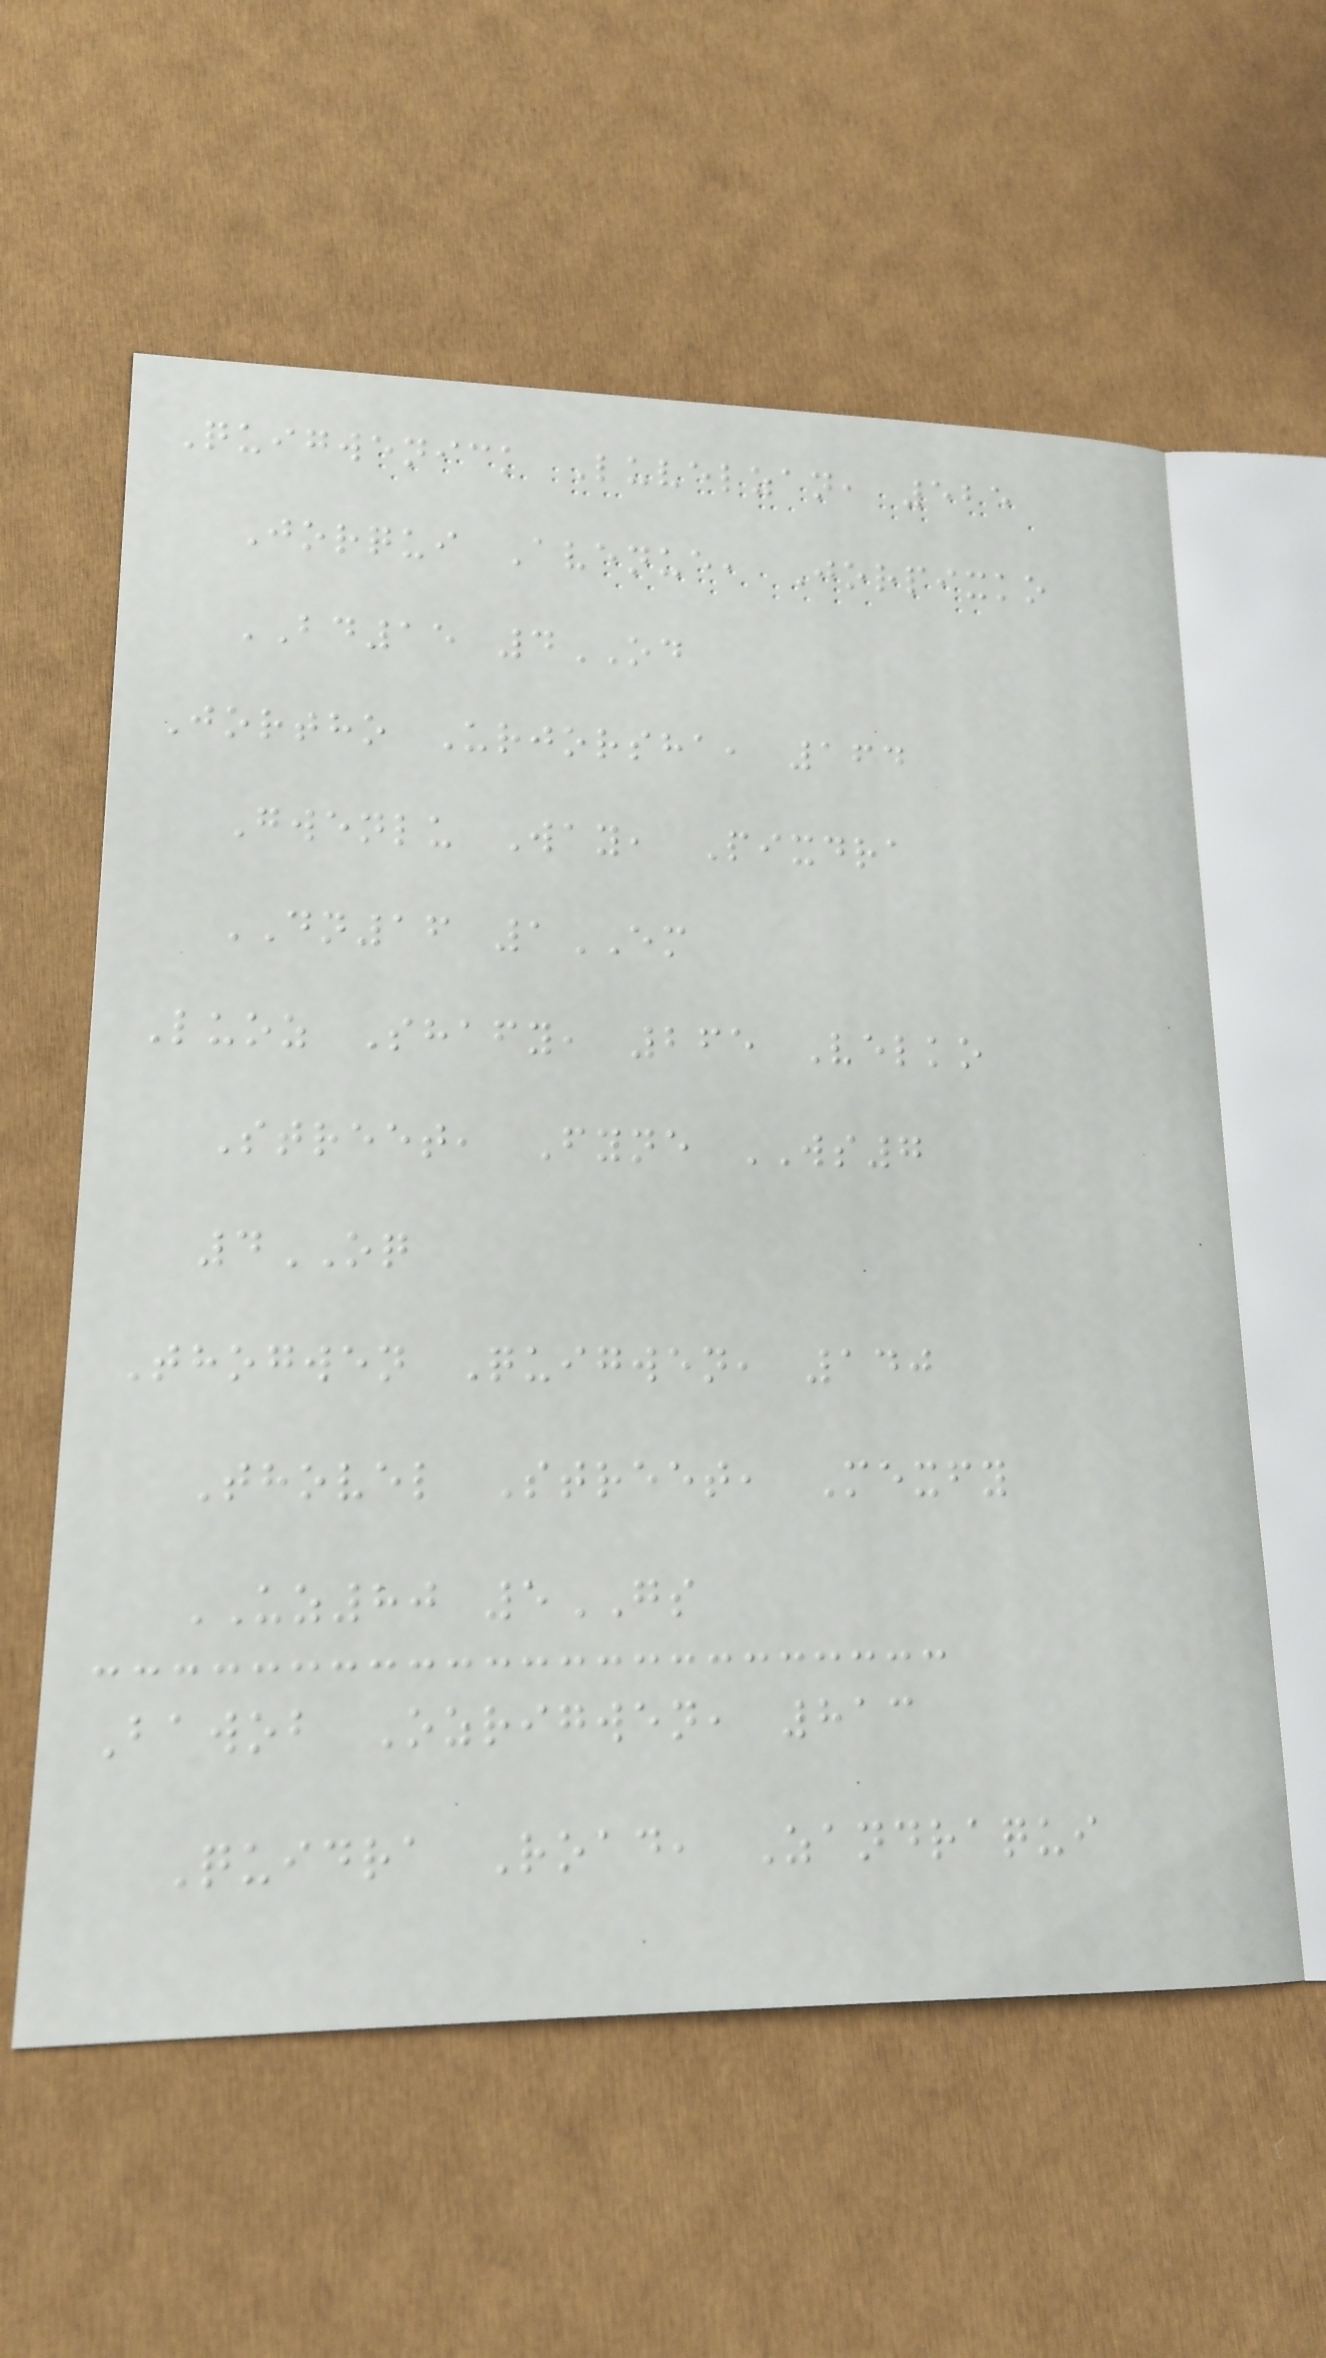Quigwenick Luvelzan, 525
Jorqui Avenue, Jorpixko
BD15 4OD
Jortho Urjorsha, 164
Gwenlu Way, Pixdra
DN16 1EM
Luoz Shafy, 265 Velko
Street, Fyne WS7
4OQ
Thogwen Quigwen, 140
Thovel Street, Mexfy
UZ80 5GS
Bawob Ozrigwen, 813
Quidra Road, Zandraqui
